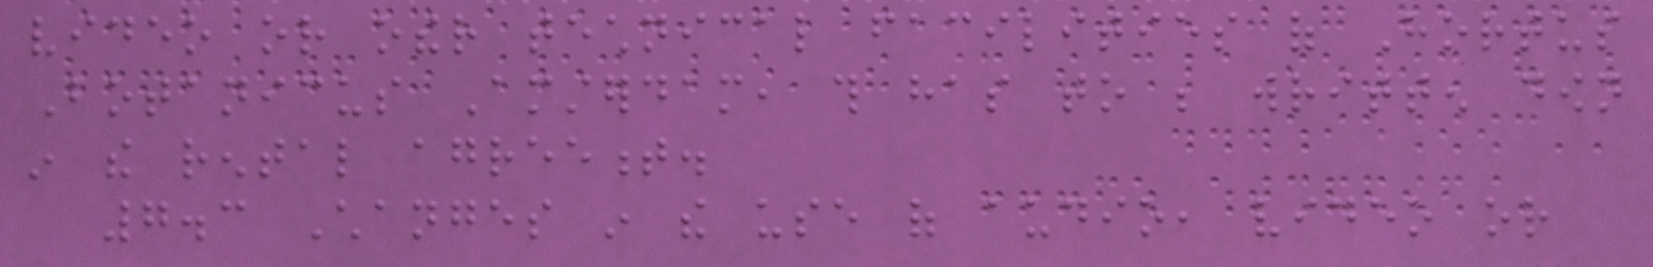video or other technical facilities of Hortus
Botanicus Amsterdam, this has to be written down
in the rental agreement.
7.3 Changes in the use of audio, video or
